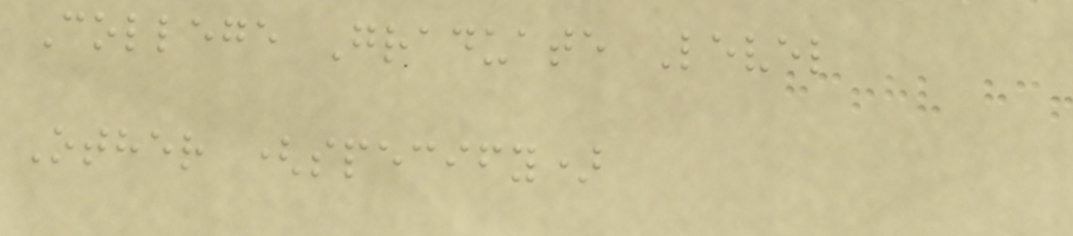College Graduate Level
Other (specify)
